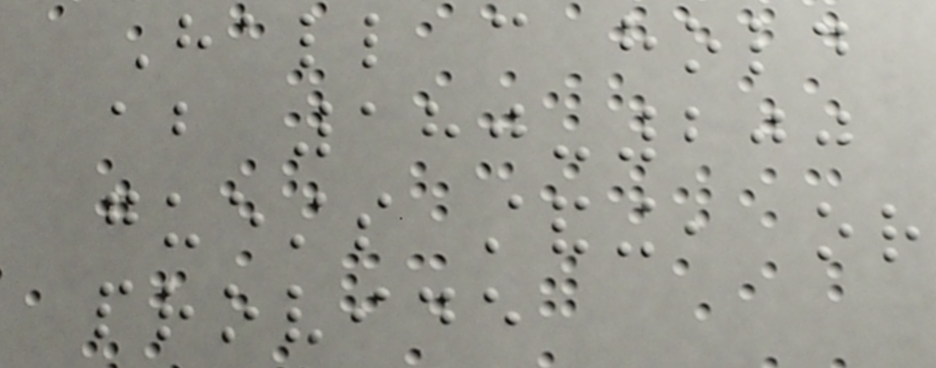Hall can hold
about 180-200
guests standing, or
provide
